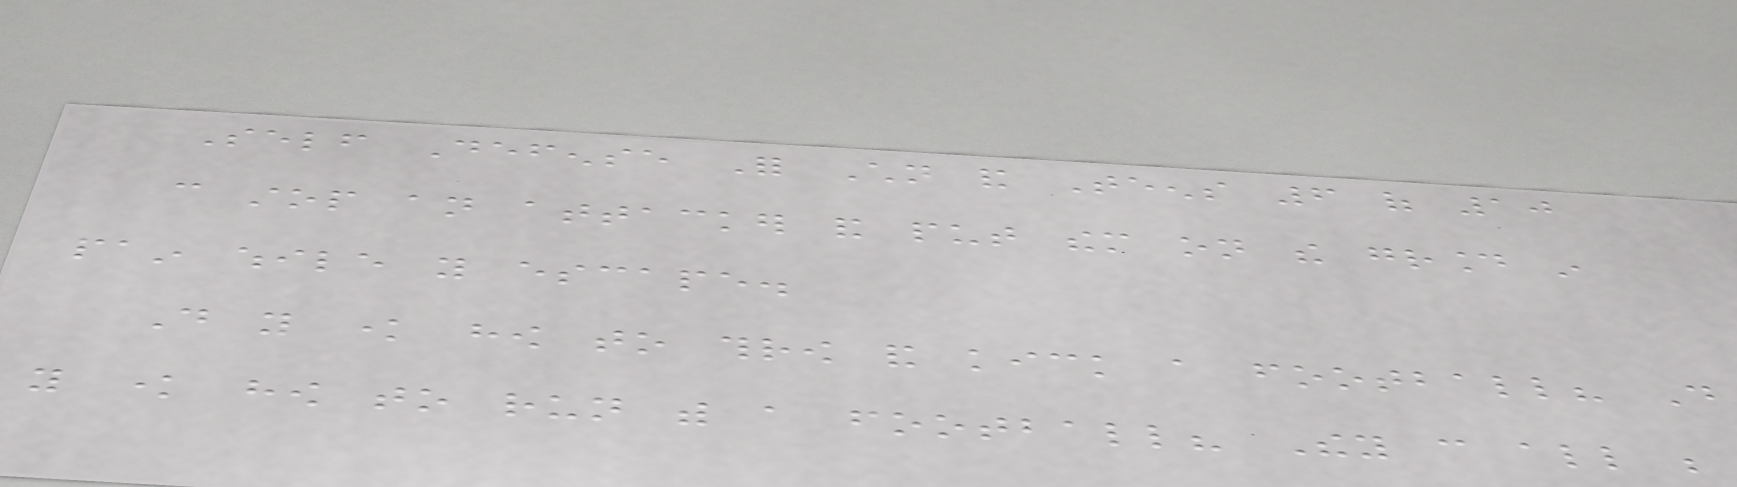Self Defense For Children and Teens 6 of 10
can stop an attacker and put them on the ground in
pain while you escape.
Do you know how to throw and kick a football? Do
you know how to run with a football? They can all be
